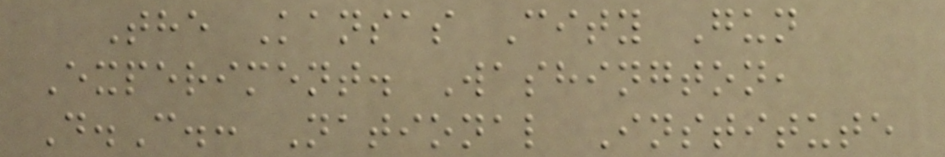The Kansas City Gun
Experiment. Washington,
D.C.: National Institute
